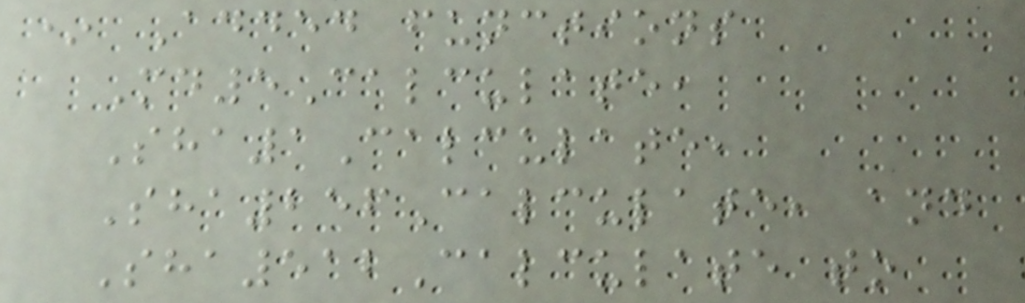* Added functions
Md5Calculate,
Sha1Calculate,
Sha256Calculate, and
Sha512Calculate to
